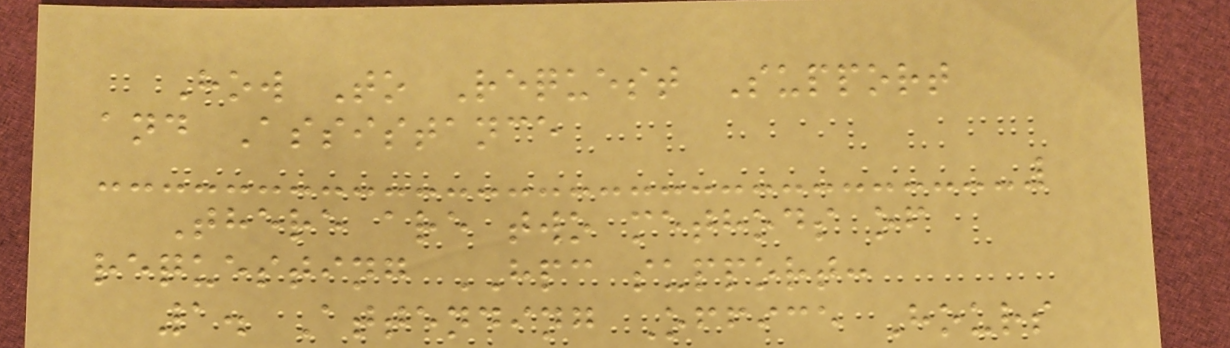How To Request Support
and Assistance
There are two methods of
requesting HPC support:
1. Attending Office Hours
